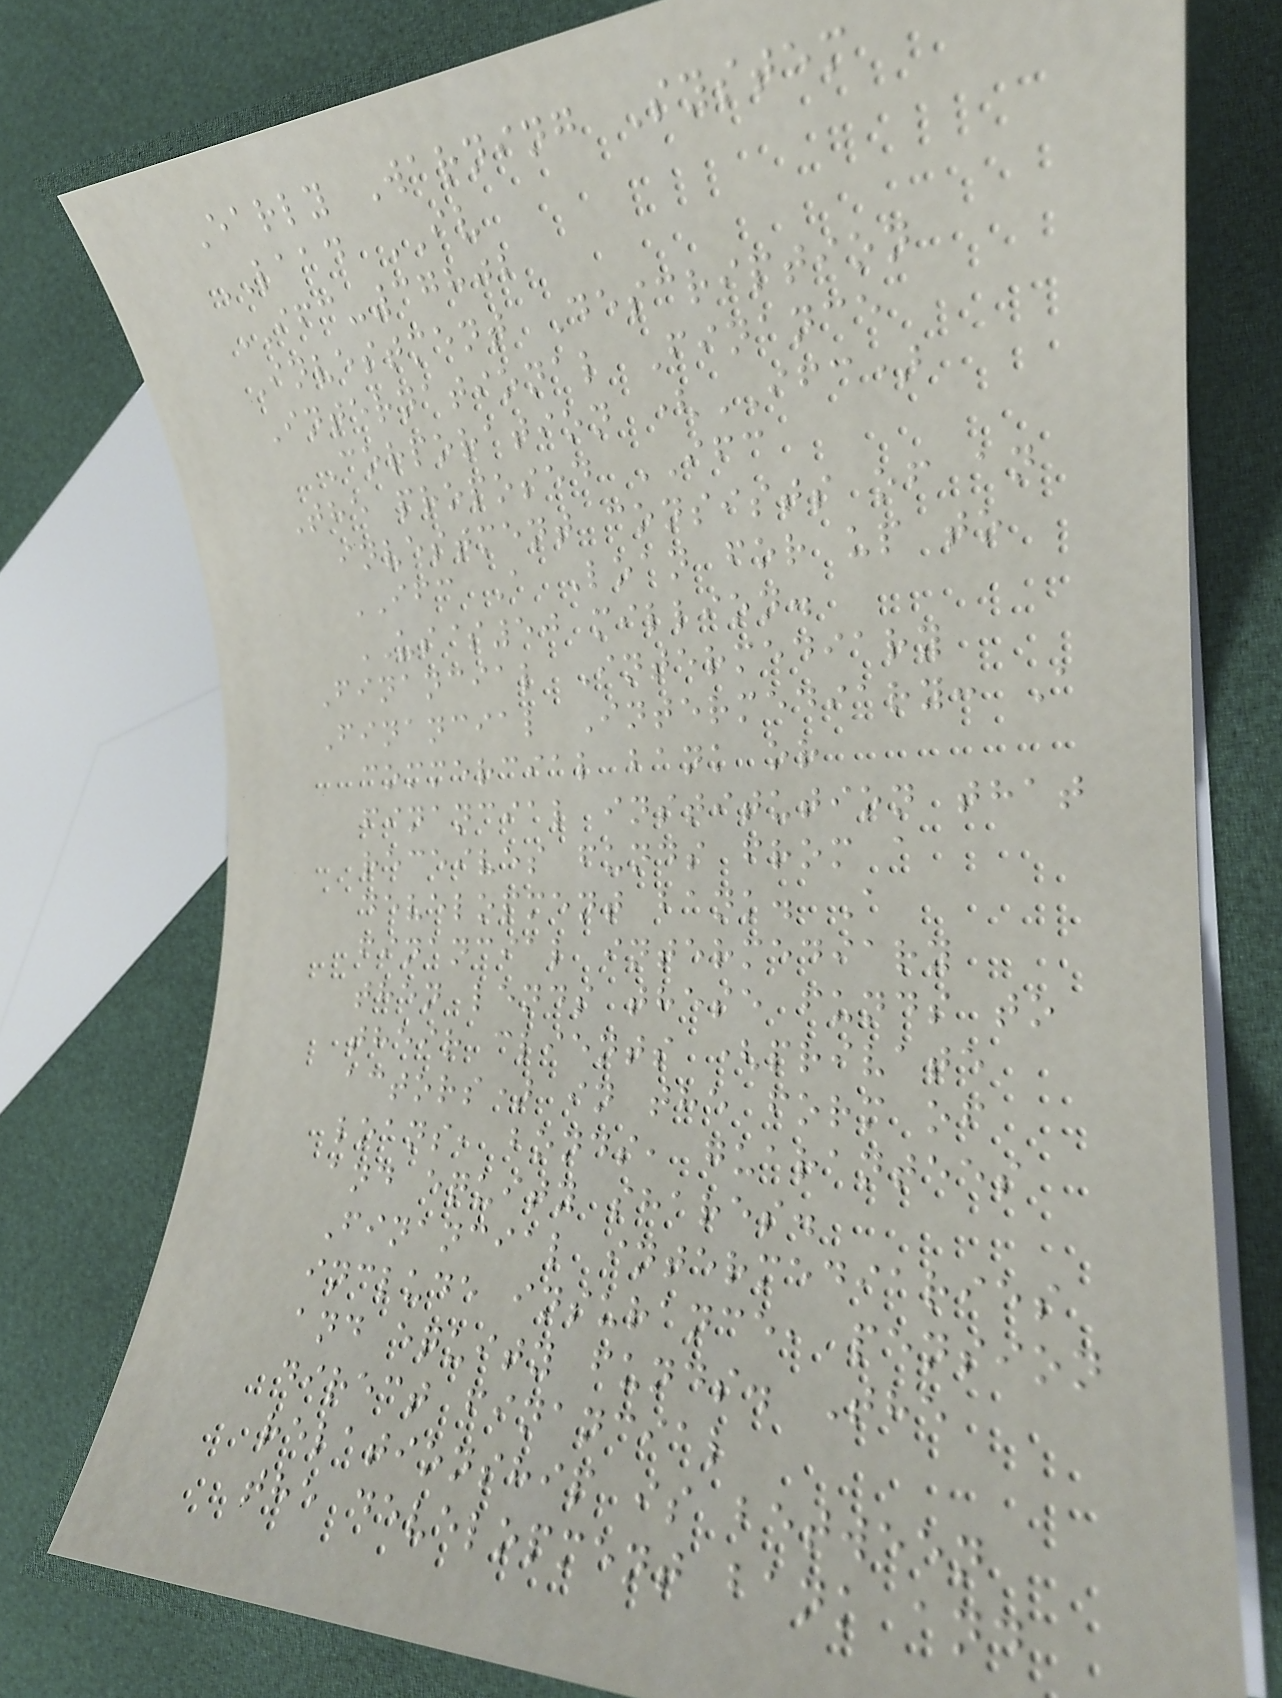Early Warning System
LAAD IV
IFC-37802
Investment Description
International Finance
Corporation (IFC)
The proposed IFC
investment consists of an
IFC A Loan for up to
US$50 million.
Financial Intermediary
Financial Intermediary: A
commercial bank or
financial institution that
receives funds from a
development bank. A
financial intermediary
then lends these funds to
their clients (private
actors) in the form of
loans, bonds, guarantees
and equity shares.
Financial intermediaries
include insurance, pension
and equity funds. The
direct financial
relationship is between
the development bank and
